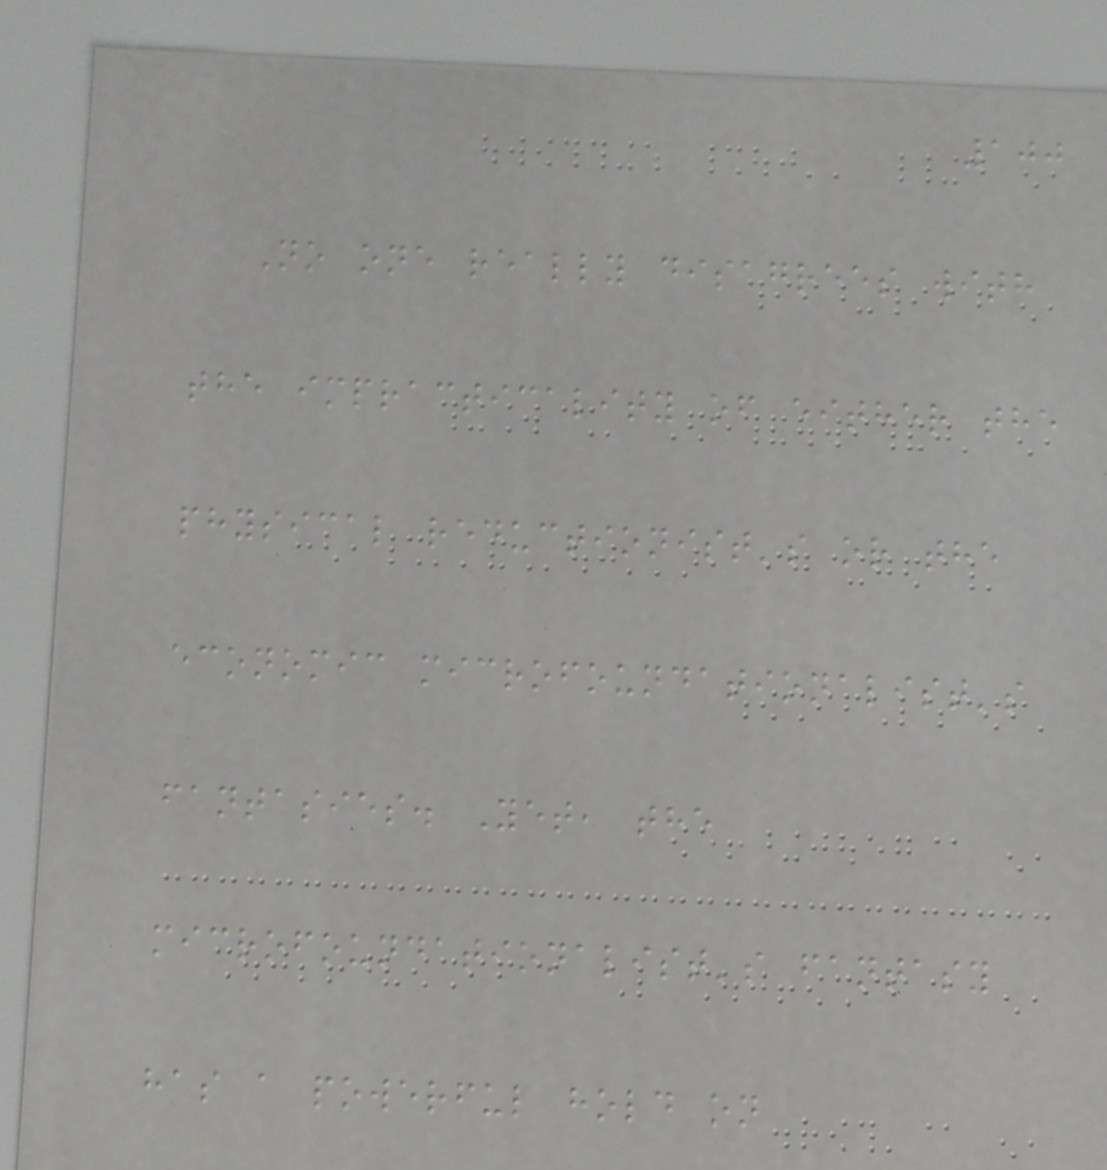100
No one really disagrees with
the impracticality of either the
physical reductionist's or the
economic microfoundationalist's
fantasies. Yet, the
microfoundationalist's fantasy
has a powerful hold on
